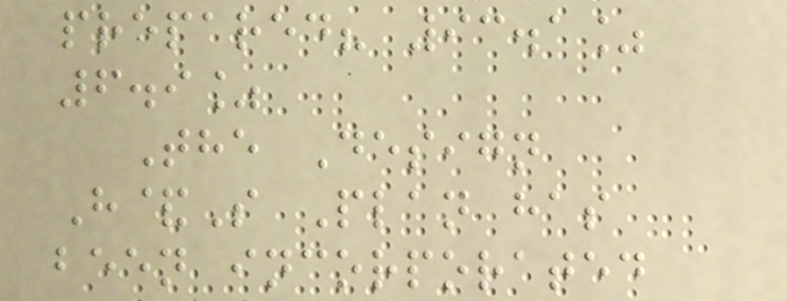prepared? 93.1%
6.9%
The Design
H&S Plan has
been incorporated
